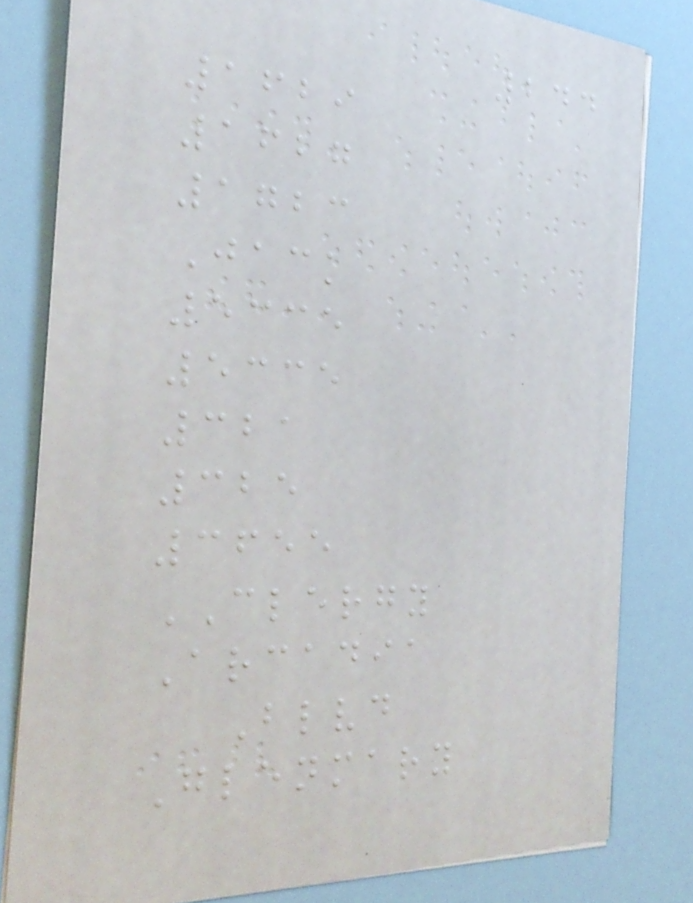244
1629
1627
1723
Jack
5335
5335
321
325
3655
CLERGY
Arcadia
Blvd
Glenmary
